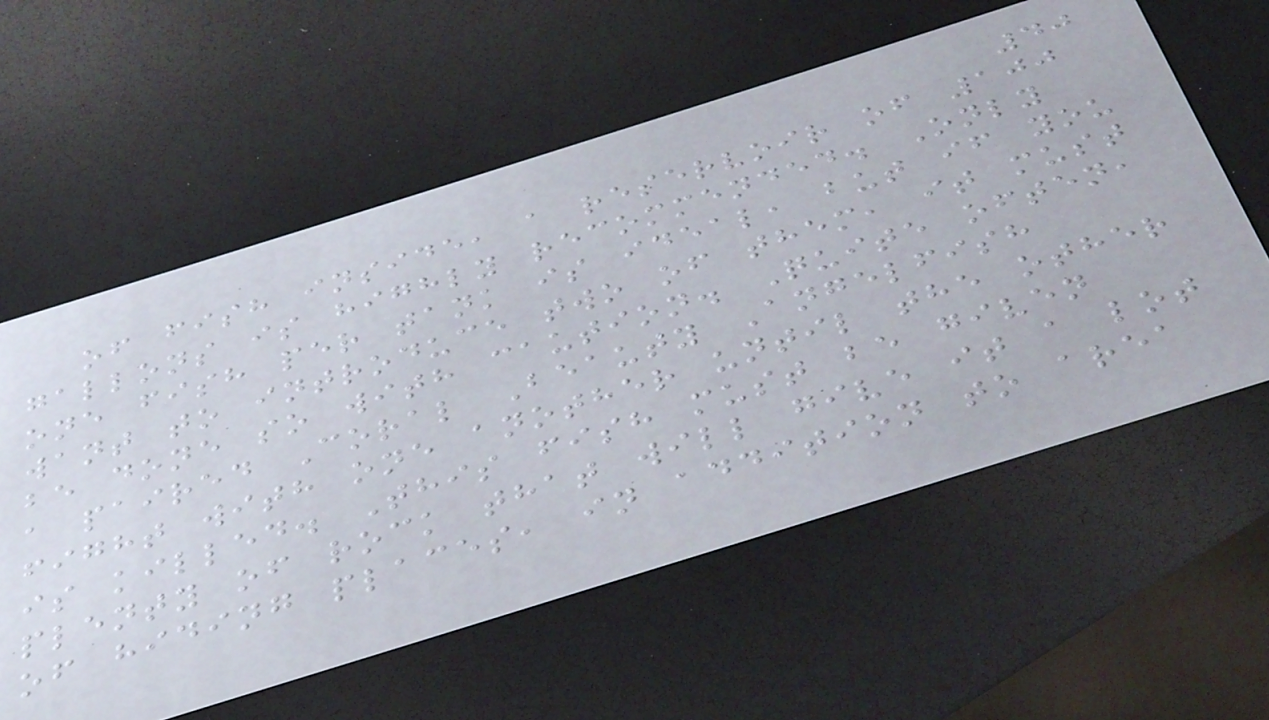40
of fish inside, a reservoir of 100
gallons is highly recommended. Only
one fish per tank is ideal, but if you
want to introduce two of them, it must
be done so with caution. Quite often,
a paired Coral Beauty Angelfish
fight with one another until the other
is killed. This fish must be given
plenty of rock that will give it a lot
of hiding places, in addition to area
